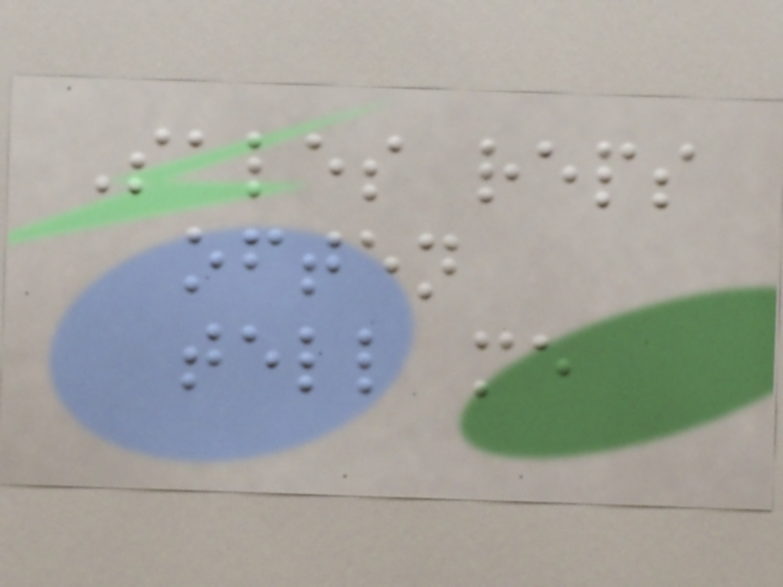Sales reps
often
tell me
